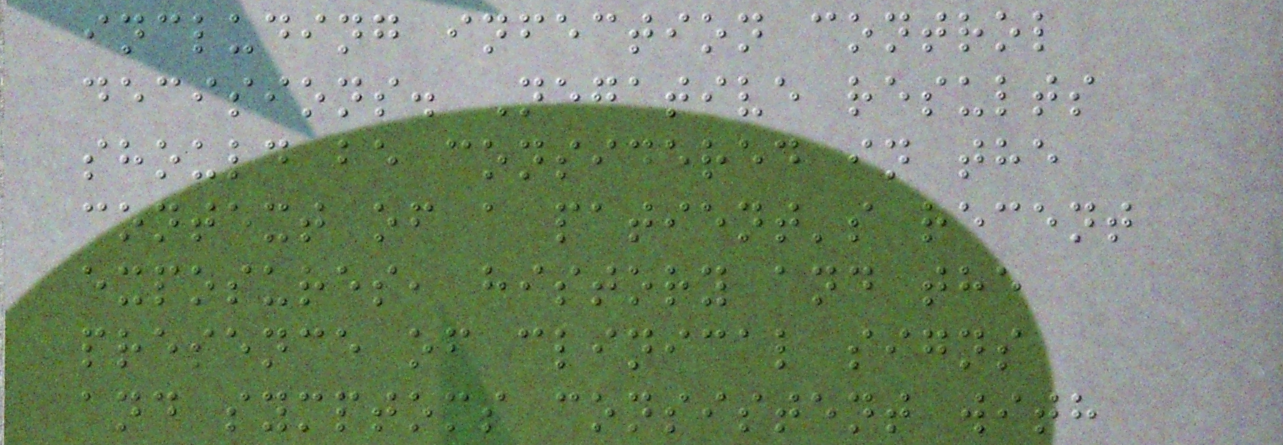including infection control
decisions. Negative results
should be considered in the
context of a patient's recent
exposures, history and the
presence of clinical signs
and symptoms consistent with
